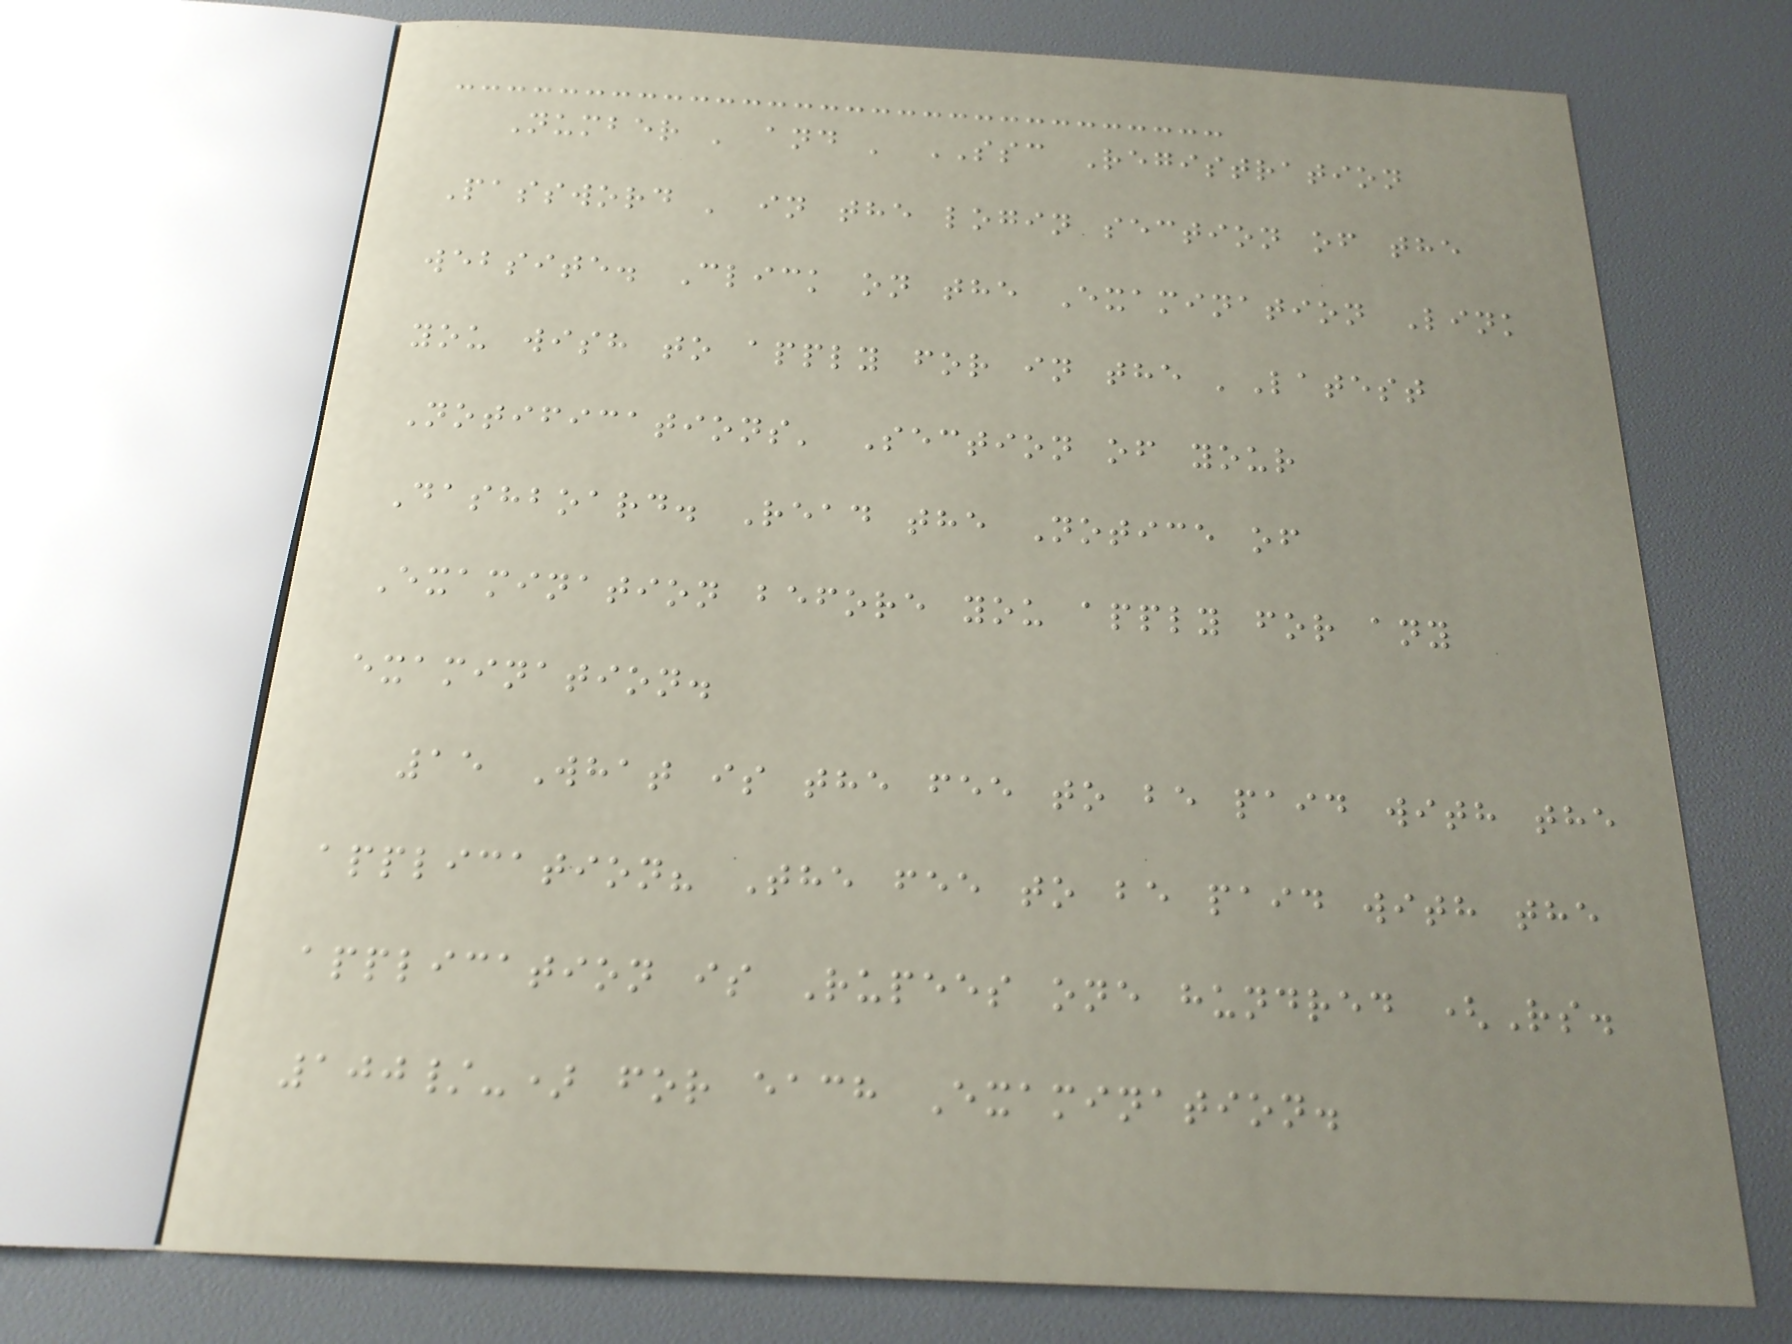Number ' and ' SSC Registration
Password ' in the login section of the
website. Click on the Examination Link
you wish to apply for in the 'Latest
Notifications' Section of your
Dashboard. Read the Notice of
Examination before you apply for any
examination.
15 What is the fee to be paid with the
application? The fee to be paid with the
application is Rupees one hundred (Rs.
100/-) for each Examination.
